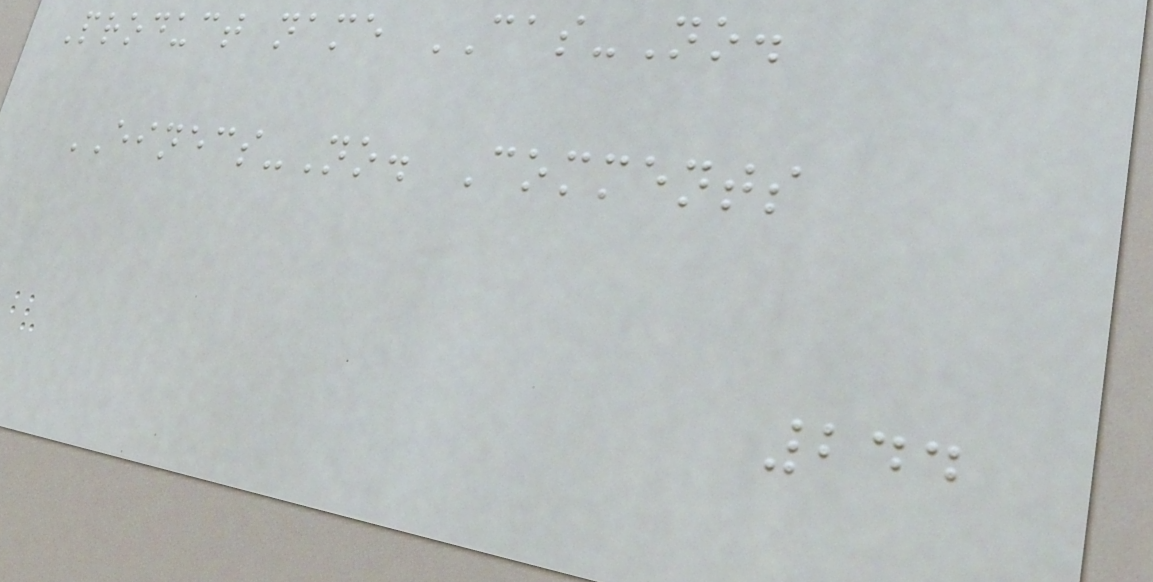Product name CAS-No.
EINECS-No. Comments
244
